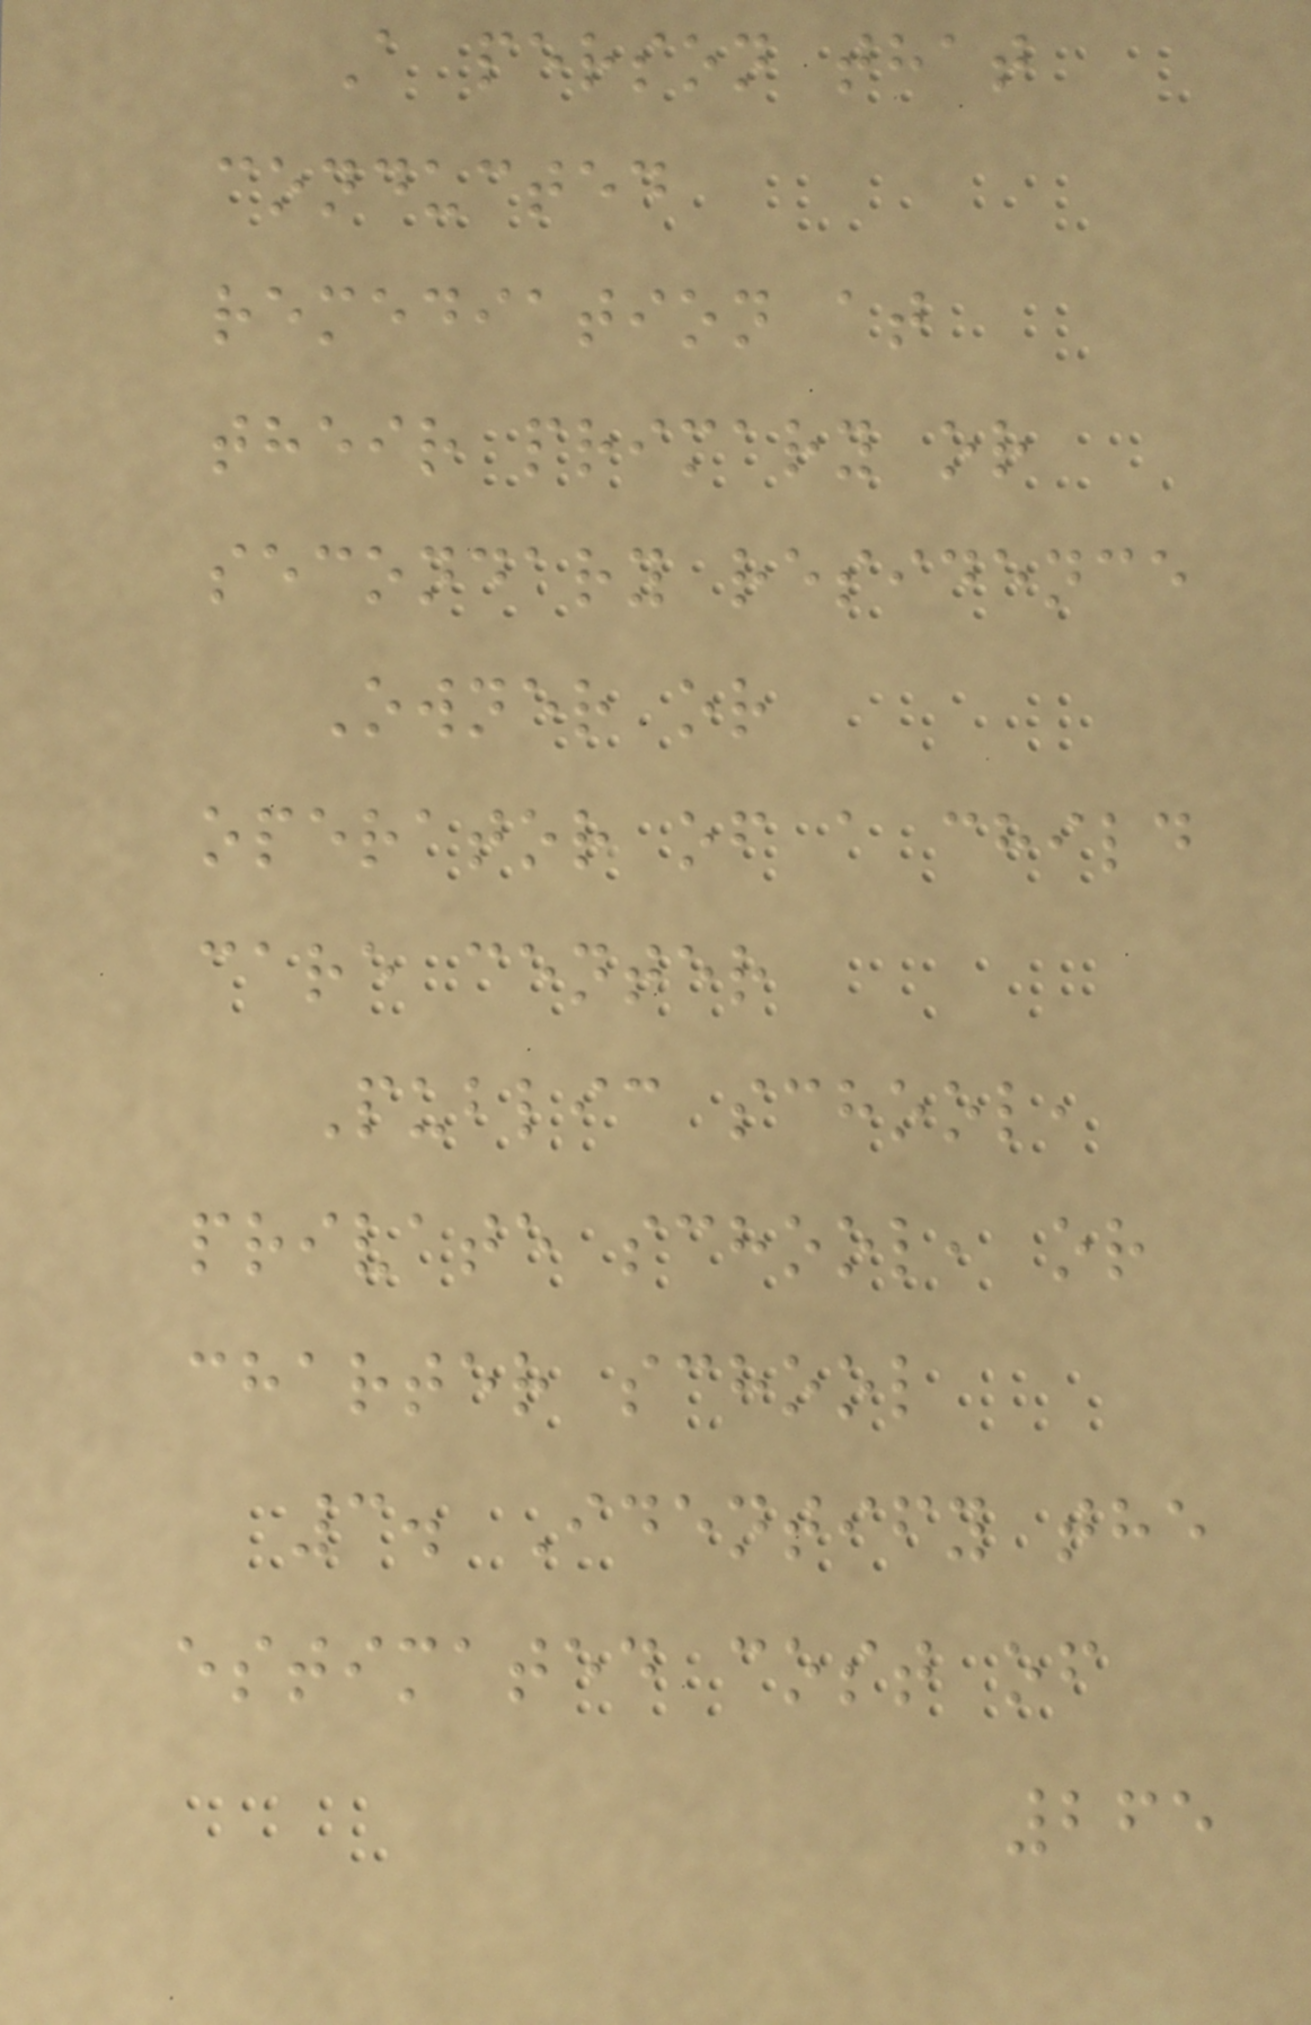A person that
conducted
remediation at
their primary or
secondary residence
Owner or
operator of a child
care center
Public school,
private school, or
charter school
3. Identify the
estimated cost of
265
